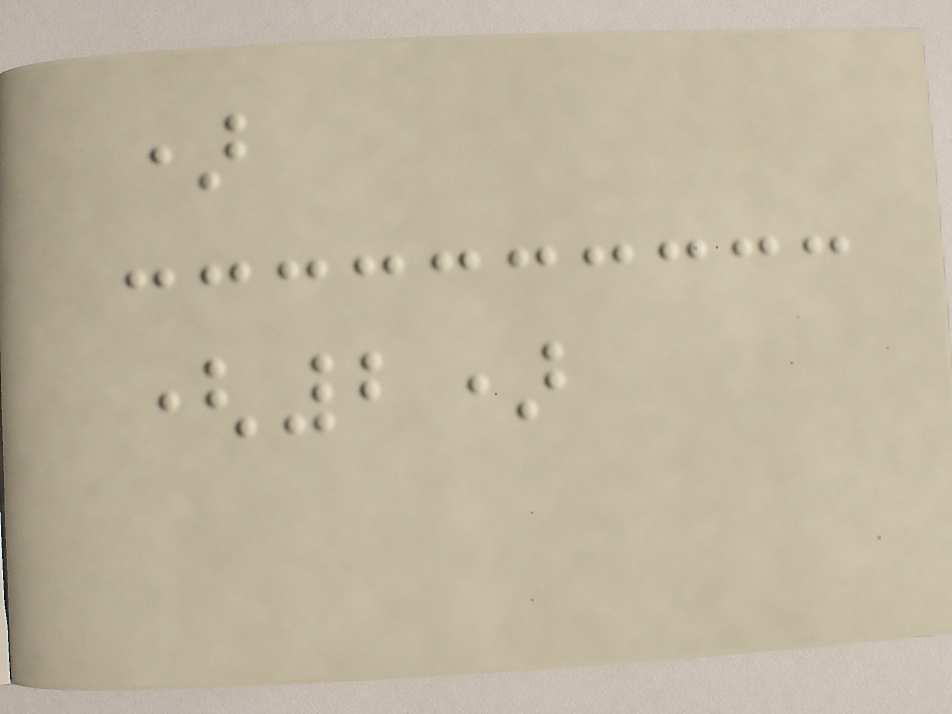)
(2)
